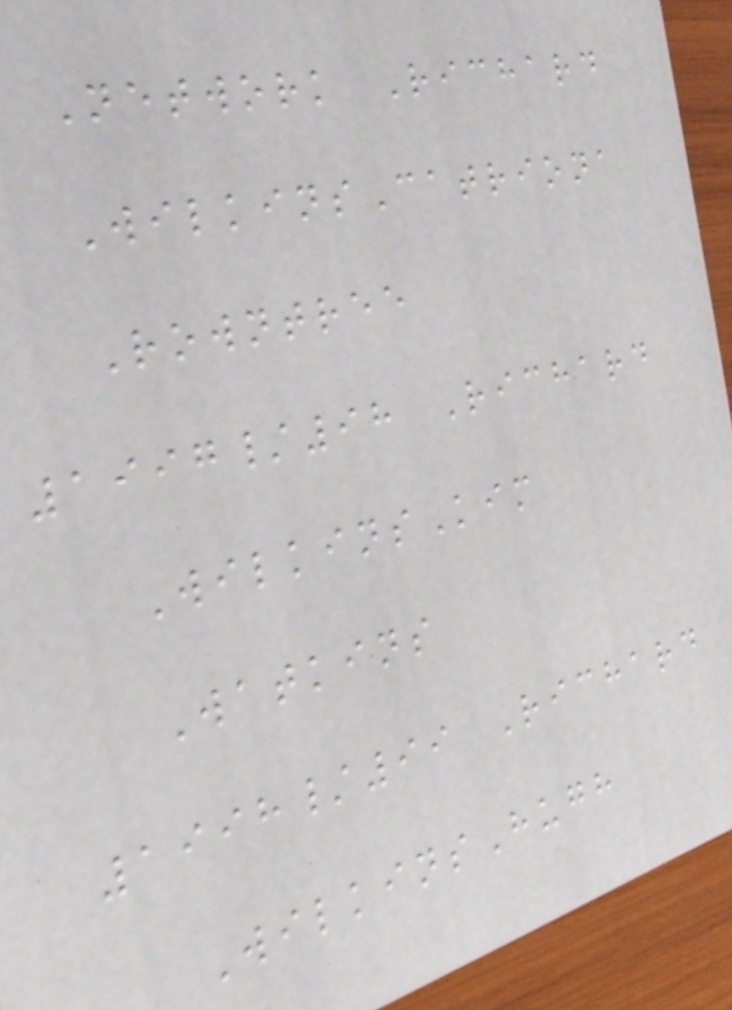Network Richard
WilkinsCatriona
Rowntree
1997/98 Richard
WilkinsKim
Watkins
1998/99 Richard
WilkinsHugh
